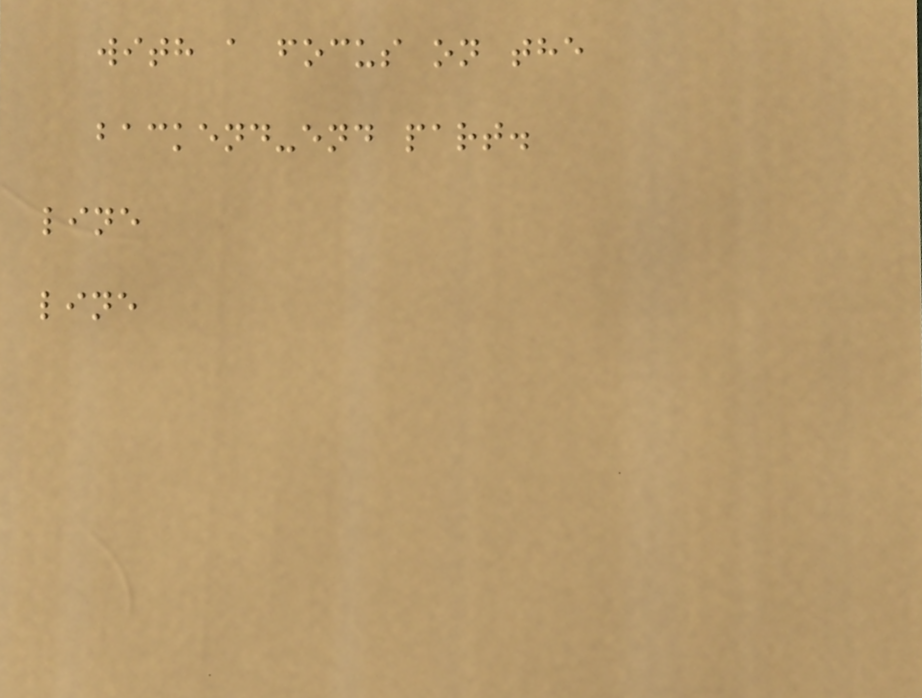with a focus on the
backend-end part.
line
line
